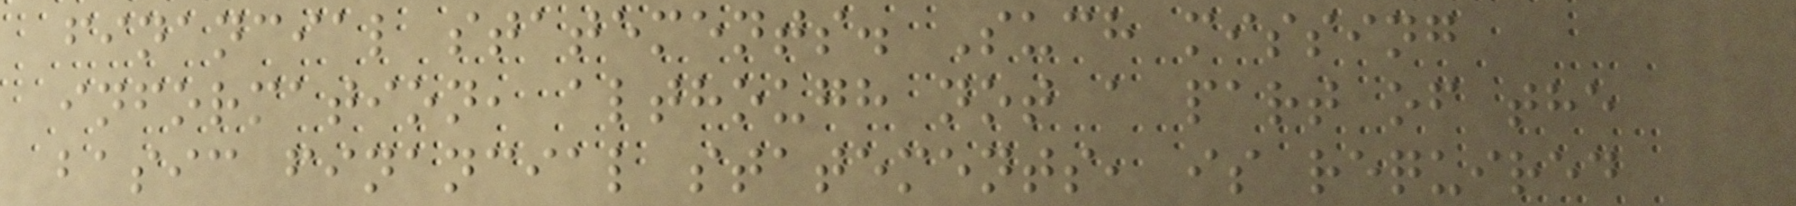financial statements. Such missing
information, although not a part of the
basic financial statements, is required
